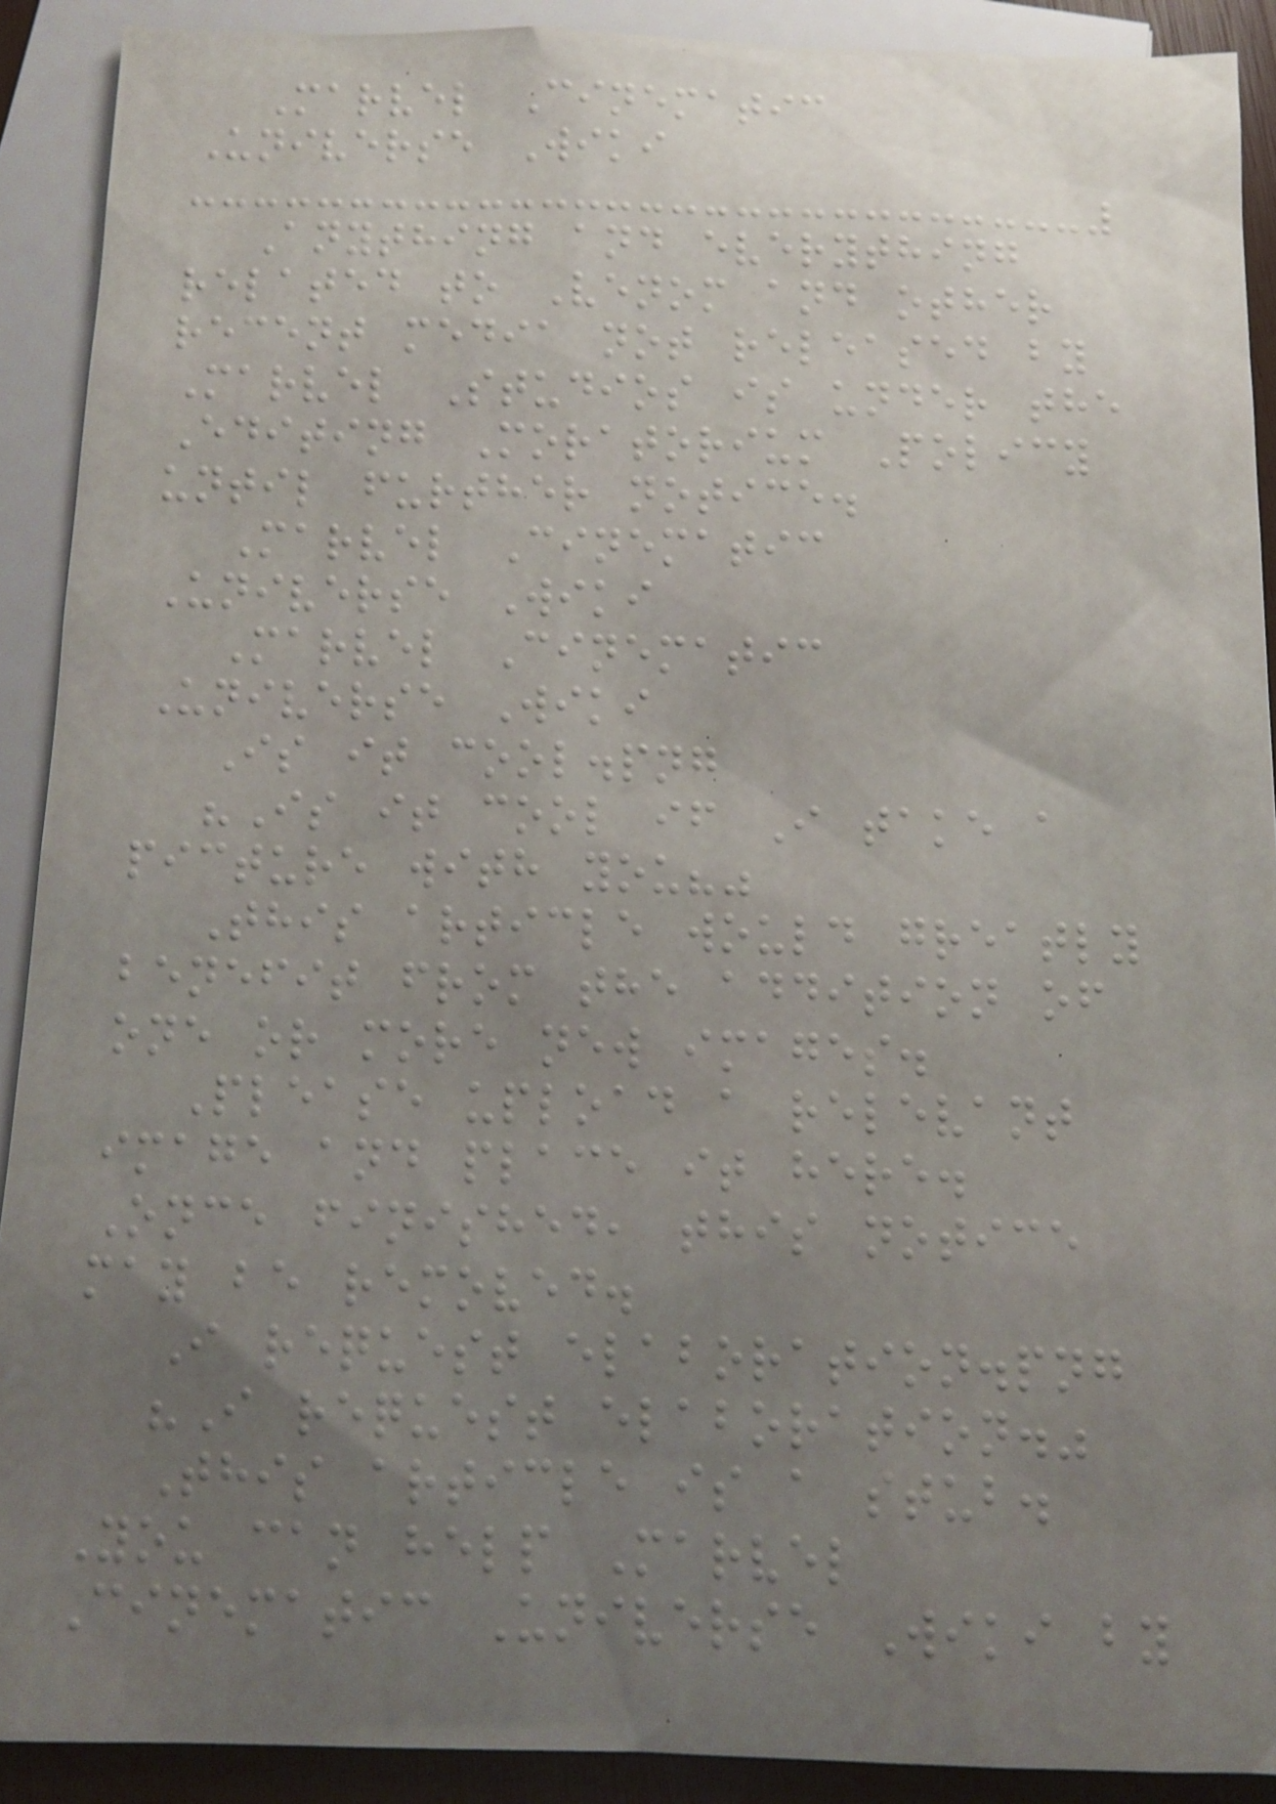Marvel Cinematic
Universe Wiki
Anything and everything
related to Venom and other
recent media not released by
Marvel Studios is under the
Editing Moratorium Policy
until further notice.
Marvel Cinematic
Universe Wiki
Marvel Cinematic
Universe Wiki
Is it cool.png
"Is it cool if I take a
picture with you?"
This article would greatly
benefit from the addition of
one or more new images.
Please upload a relevant
image and place it here.
Once finished, this notice
may be removed.
I request elaboration.png
"I request elaboration."
This article is a stub.
You can help Marvel
Cinematic Universe Wiki by
